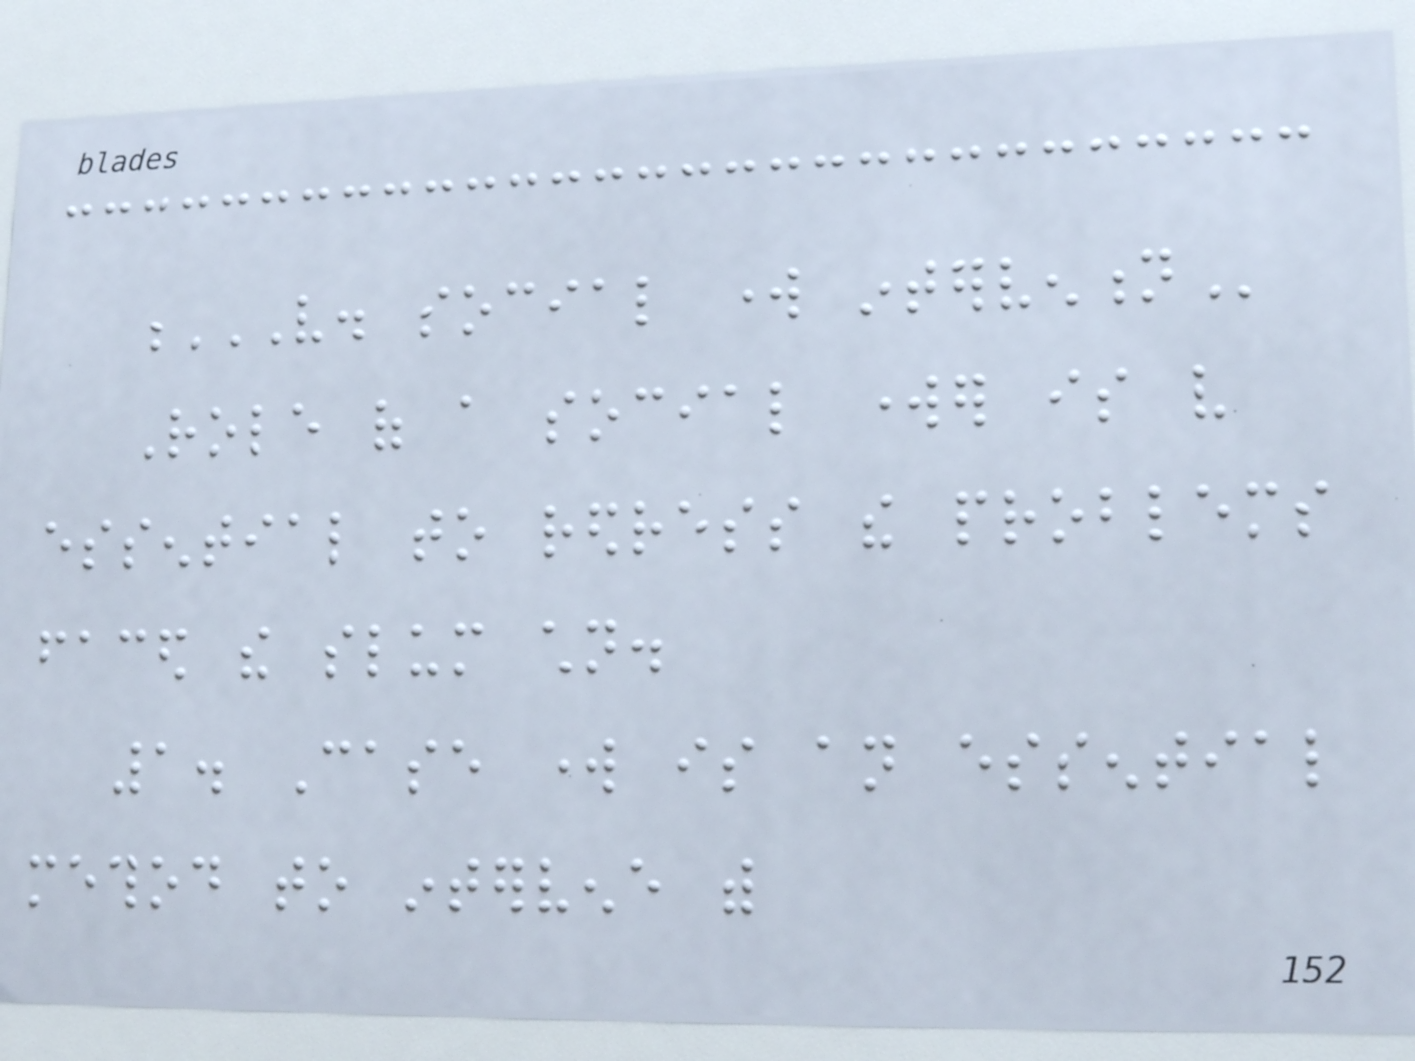V. SOCIAL WORK INTERVENTION
Role of a social worker is very
essential to redress the problems
faced the slum children.
1. Case work is an essential
method to intervene with
